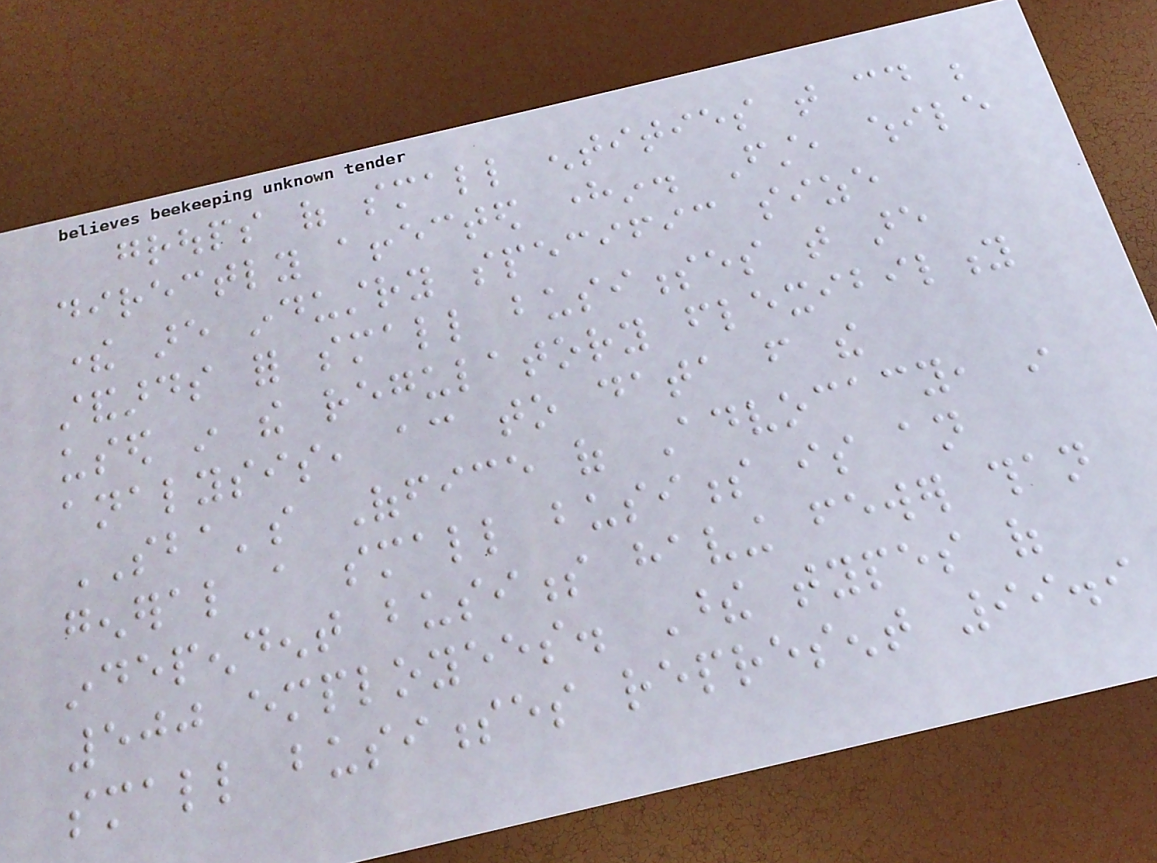groups of small entities that could be
directly affected herein. First, while
there are industry specific size
standards for small businesses that are
used in the regulatory flexibility
analysis, according to data from the
SBA's Office of Advocacy, in
general a small business is an
independent business having fewer than
500 employees. These types of
small businesses represent 99.9
